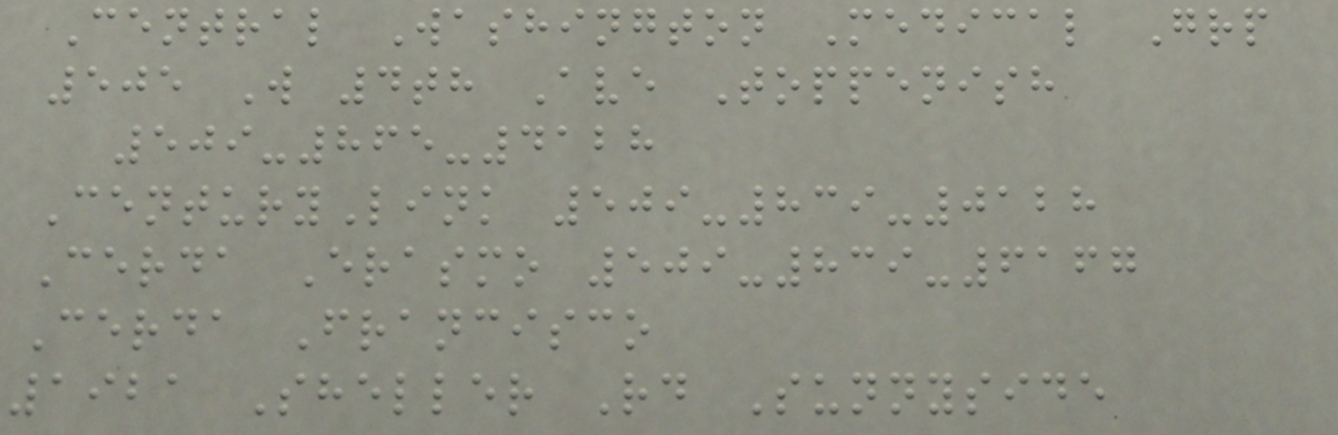Central Washington Medical Grp
505 W 4th Ave Toppenish
509-865-4128
CenturyLink 509-839-0128
Cerda Erasmo 509-839-6167
Cerda Francisco
1921 Sheller Rd Sunnyside
